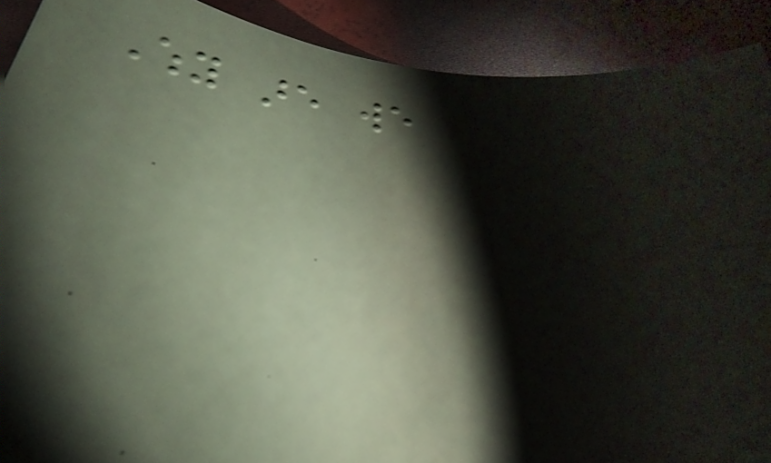Why are we
